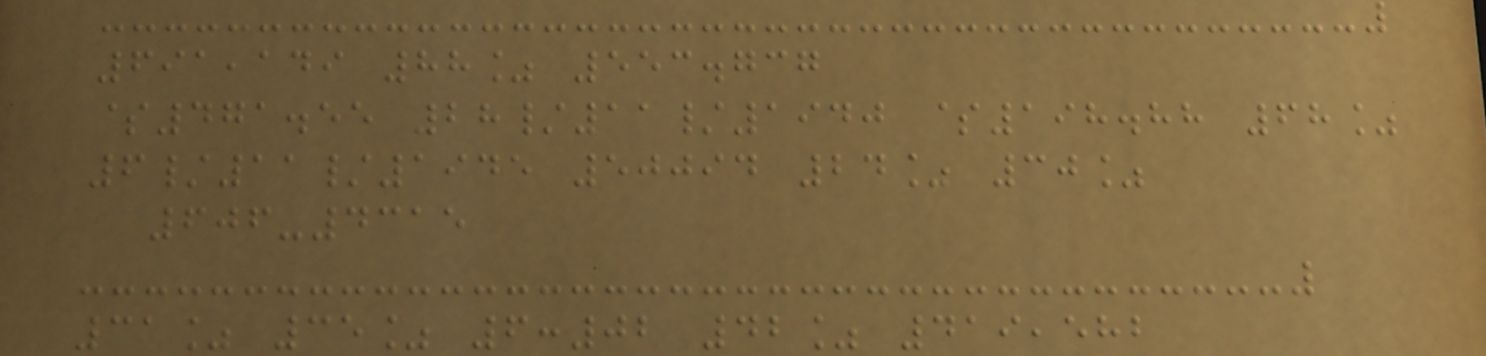691,149 88% 553.737
$471.55 28/11/1940 $198.88 68%
6/11/1945 50094 24% 30%
606-4315
31% 35% 6:02 42% 419,582
